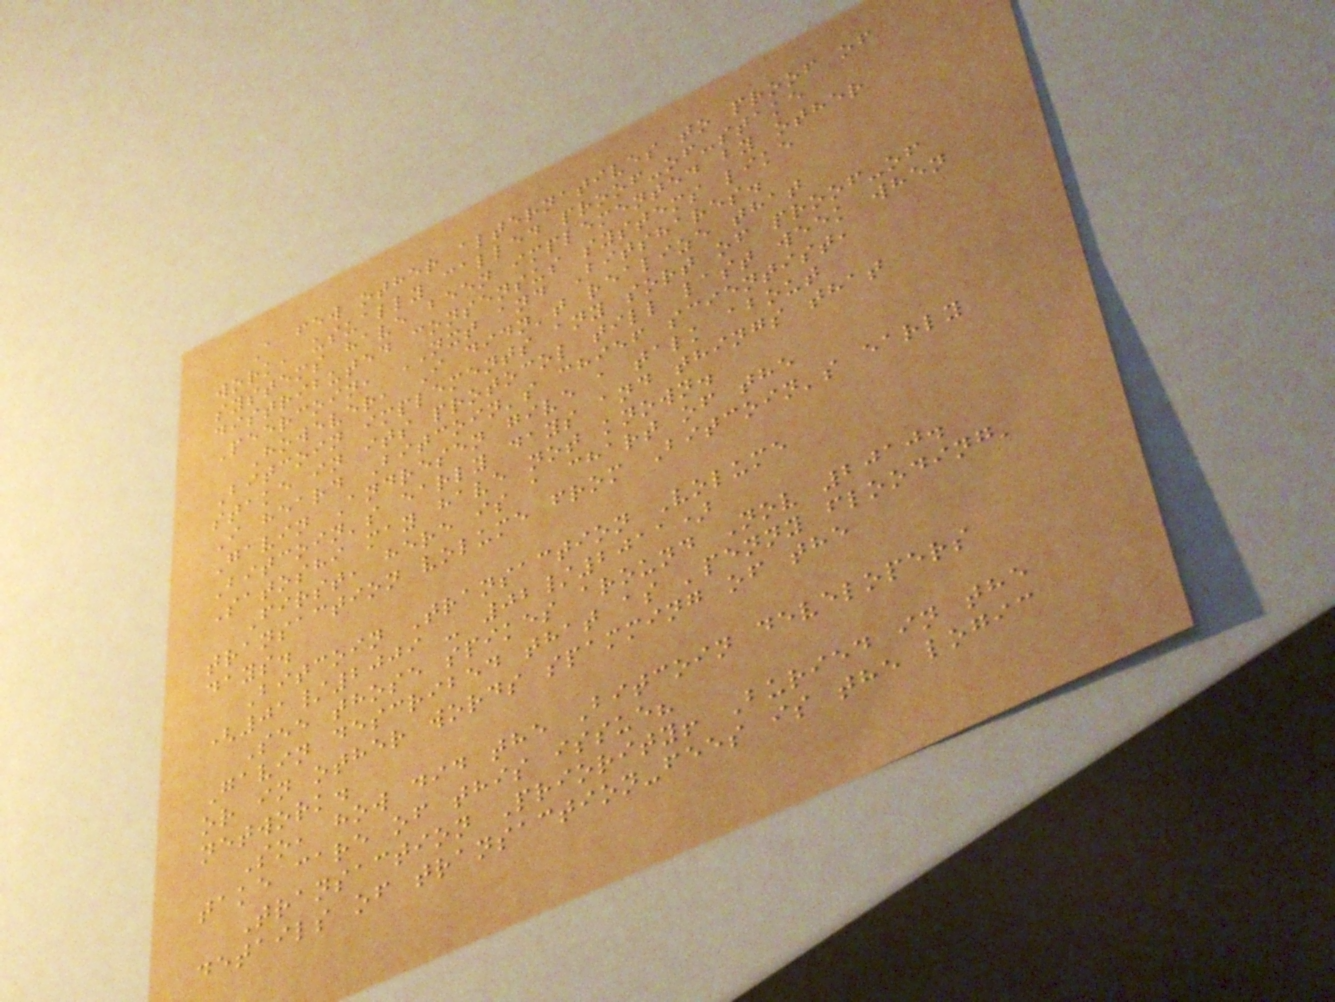A few other alternatives to proof of
work, usually called proof-of-stake
systems have been implemented by other
distributed consensus systems like
Peercoin, NXT and Bitshares.
However, I didn't realize that
Bitcoin implements any sort of proof-of
stake in its protocol till last week when
I heard Bitcoin's chief scientist,
Gavin Andresen give a talk about
Bitcoin's early days and things that
Satoshi may have not known.
First, here is a chart of the
transaction volume from Bitcoin's early
days.
Bitcoin Transaction Volume
(01/2009 - 02/2011)
See those spikes around Nov 2010.
Gavin described that as 'penny flooding'
or in other words spamming of the
network.
So, how did the Bitcoin developers
take care of this issue?
Transaction Priority! Buried in the
details of transaction-fees is the logic
